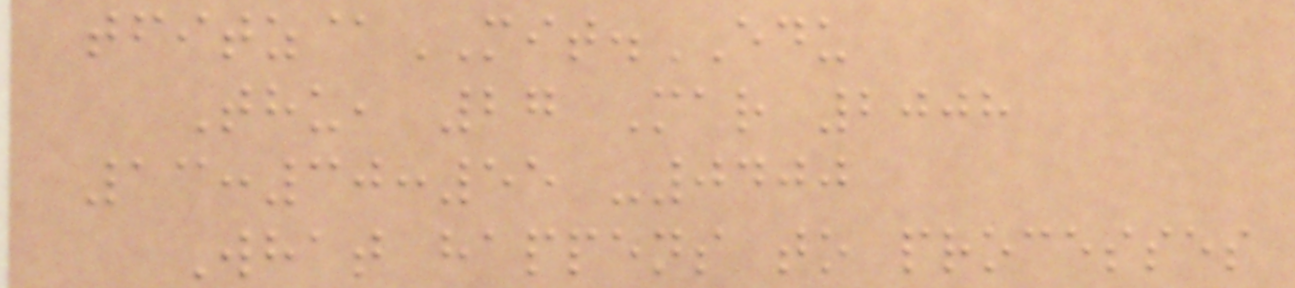tfitz@MIT.EDU
Thu, 27 Mar 2008
13:30:55 -0400
What happens to processes
